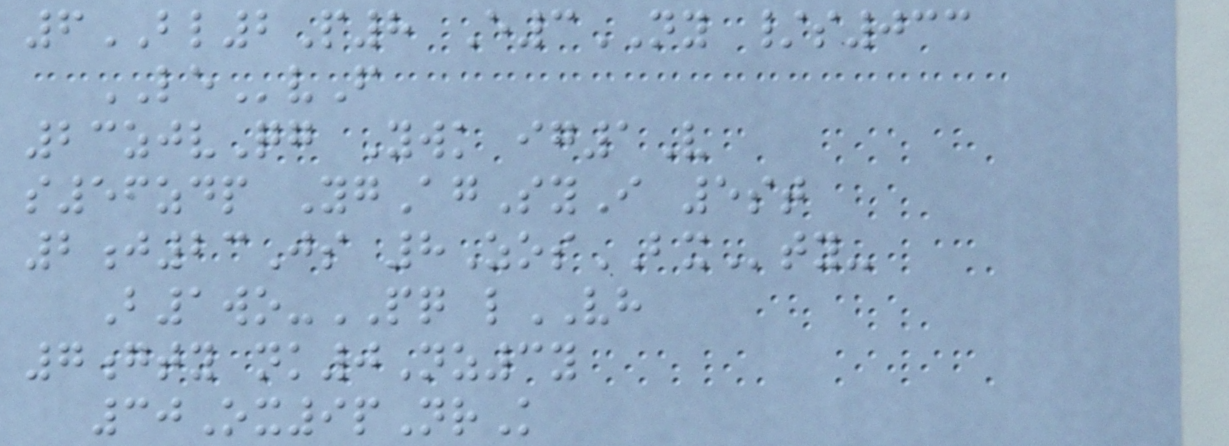6BL2P8 E3NY /s033
LEvF
23zjvQg Ywk ig1V
s56zdp YgAgSyI 5st
2j23Js 8ZosBXty-
B1wo-PQ lVH
7gty nk0Nz3y
30Ox9pNrK
